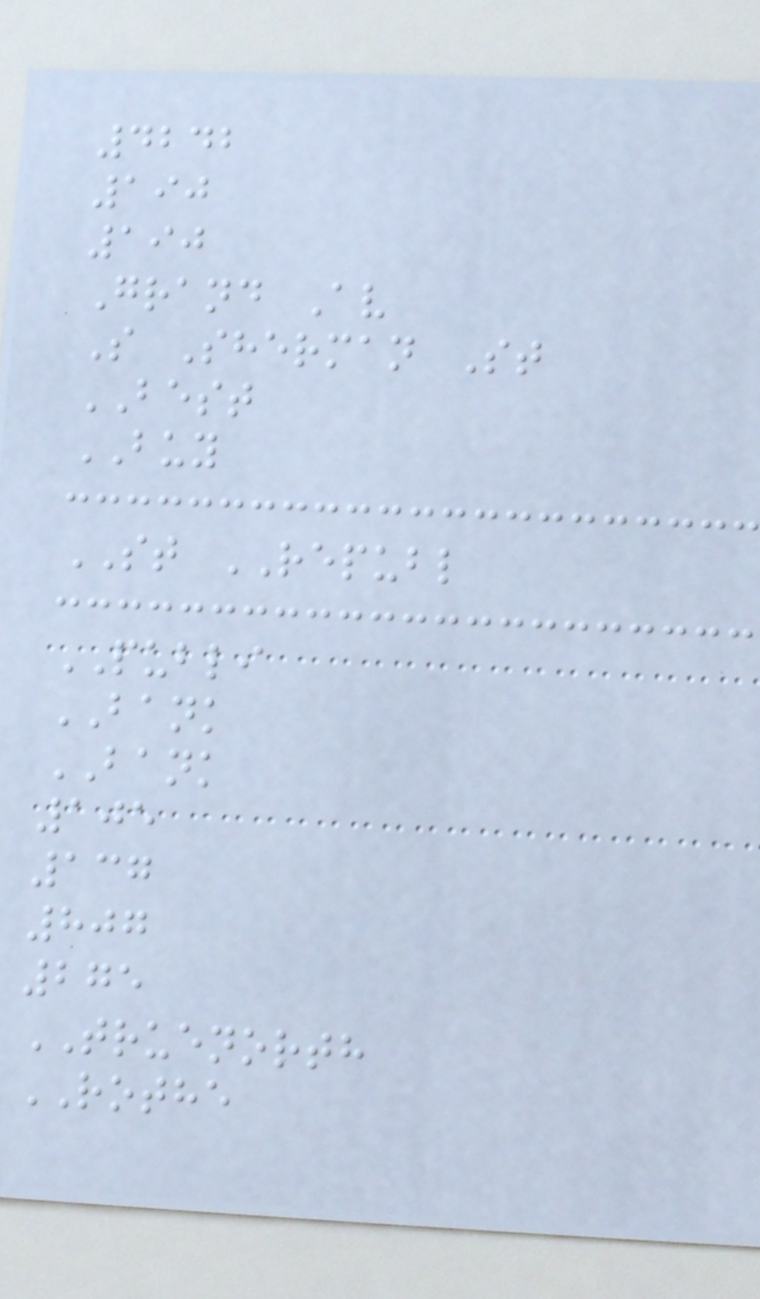4242
190
190
Grand Av
S Sherman St
BEST
BUY
ST REPUBL
PUBLI
BANK
BANK
105
137
807
275
TRUENORTH
ROTHE
